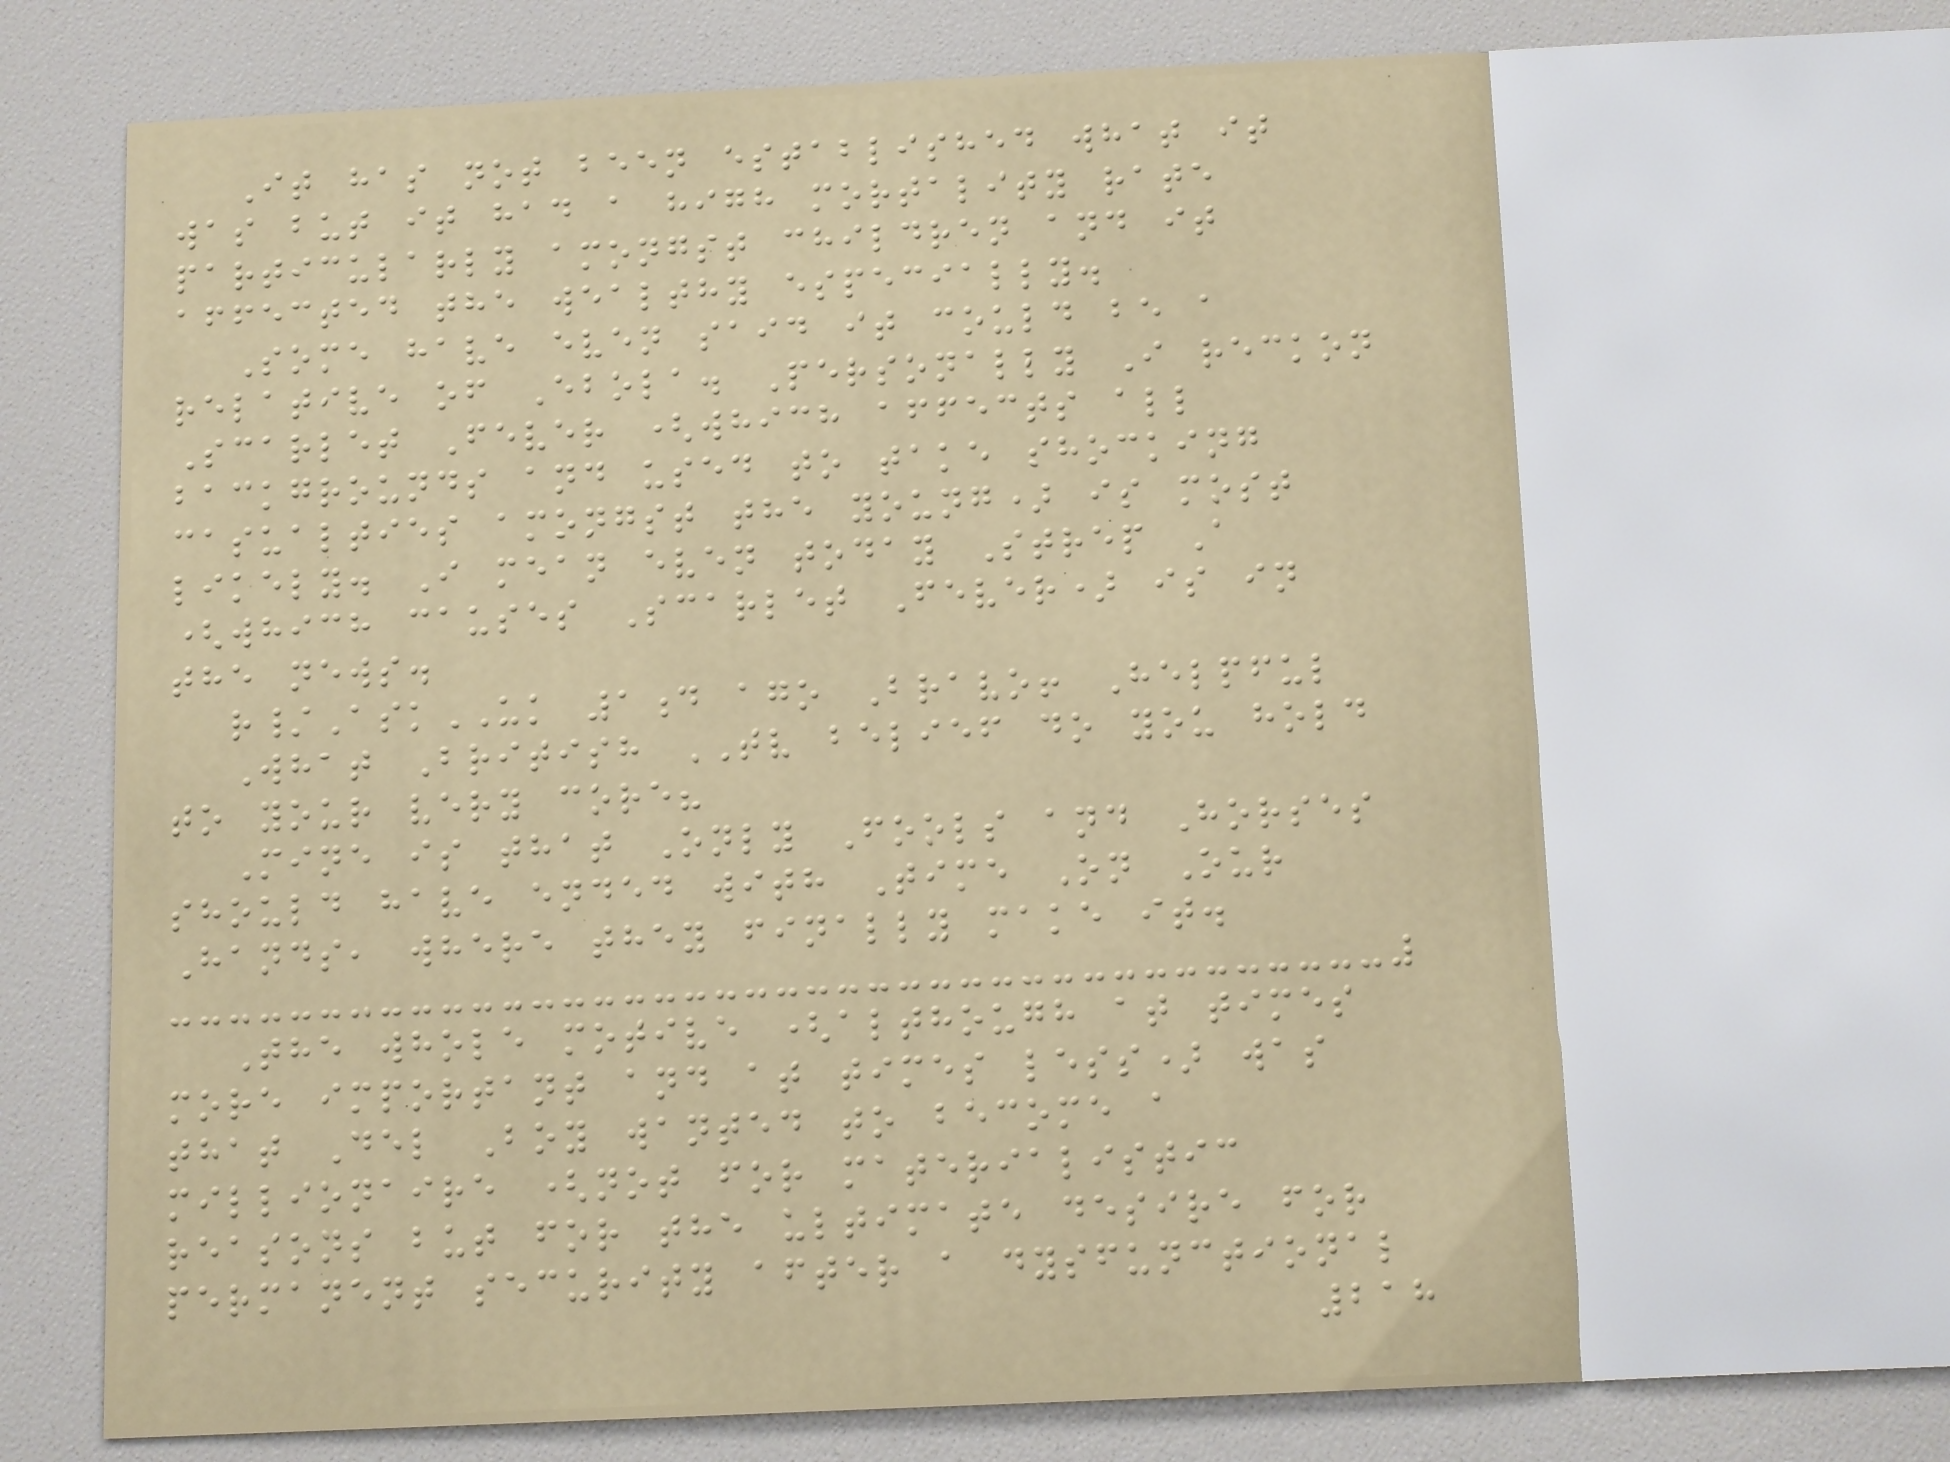It has not been established what it
was but it had a high mortality rate
particularly amongst children and it
affected the wealthy especially.
Some have even said it could be a
relative of Ebola. Personally I reckon
Scarlet Fever (which affects all
backgrounds and used to take shocking
casualties amongst the young) is most
likely. I mean even today Strep A
(which causes Scarlet Fever) is in
the news.
r/AskUK 1d ago Bravo! Helpful
What British TV belief do you hold
to your very core?
Mine is that Only Fools and Horses
should have ended with Time On Our
Hands, where they finally make it.
The whole motive (although at times
more important and at times less) was
that Del Boy wanted to become a
millionaire (not for materialistic
reasons but for the ultimate desire for
permanent security after a dysfunctional
218
